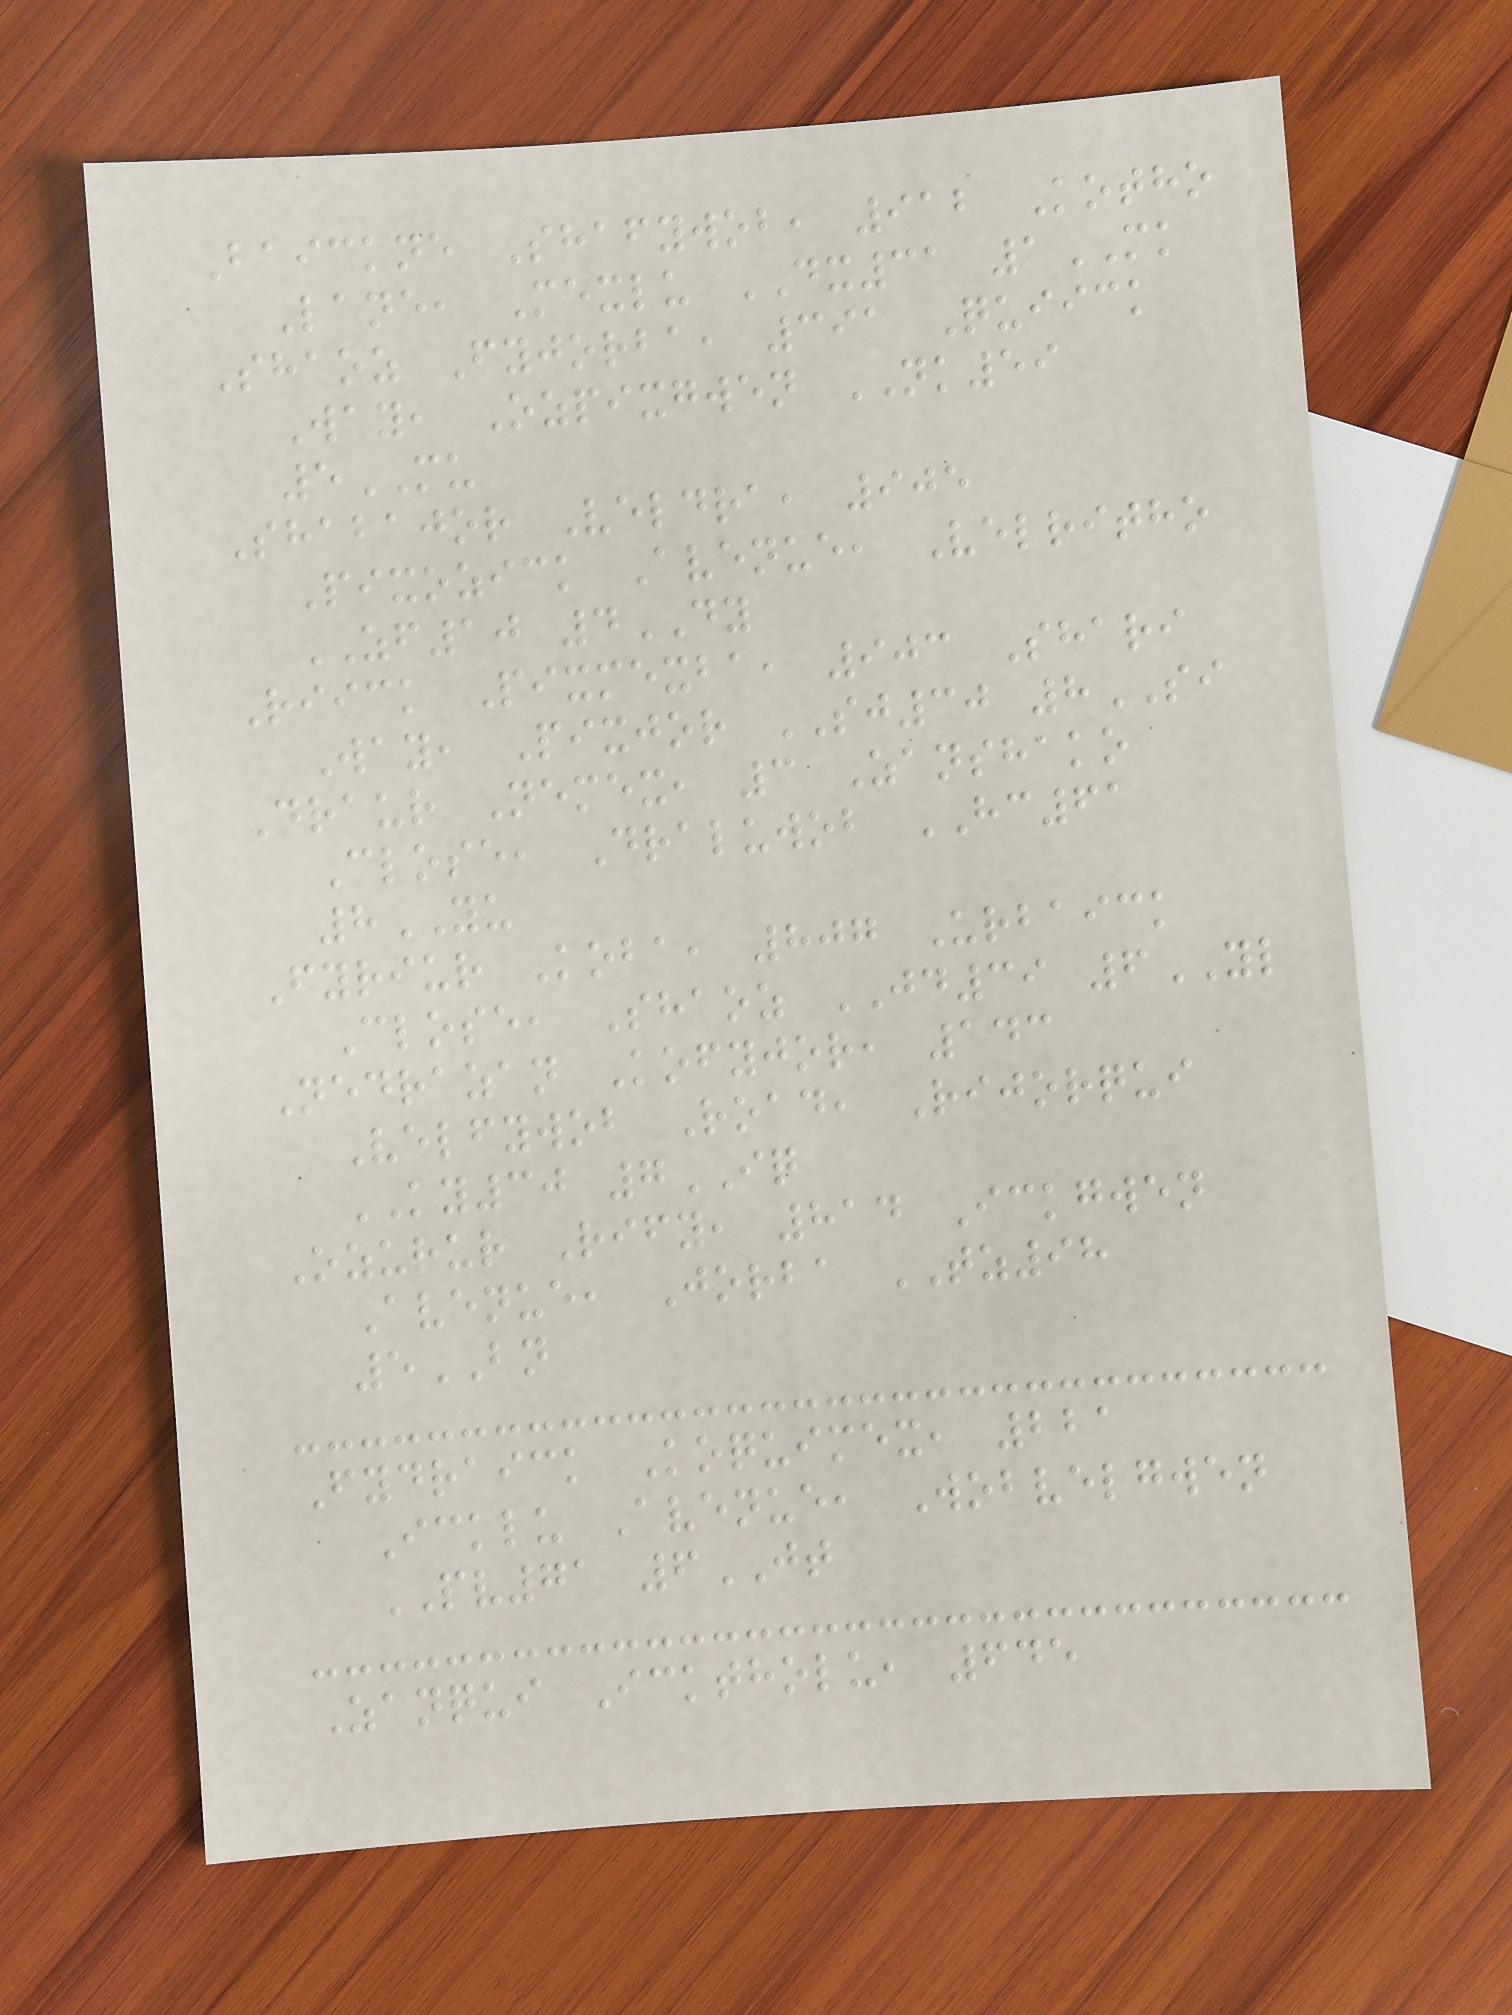Baickne Shafywob, 912 Kotho
Lane, Mexlu DX31 1MK
Shaoz Fyjorba, 391 Quiick
Way, Ozpixgwen NK59
5MU
Shabajor Veldra, 905
Pixozick Avenue, Velritho
ZF10 4DY
Riick Pixmexba, 903 Shari
Way, Pixjor SJ30 8SI
Draur Nemex, 3 Zanshako
Close, Draluwob HC61
8YU
Fyriur Koba, 807 Urbaick
Close, Shaoz JD39 6YL
Nedrazan Kofyjor, 143
Velfywob Road, Rijorqui
KY30 7IQ
Ozurur Rify, 814 Ickgwen
Avenue, Jorba TZ98
5BN
Fydraick Koquimex, 221
Icklu Avenue, Wobvelgwen
PV71 6JT
Zanqui Icktholu, 645
